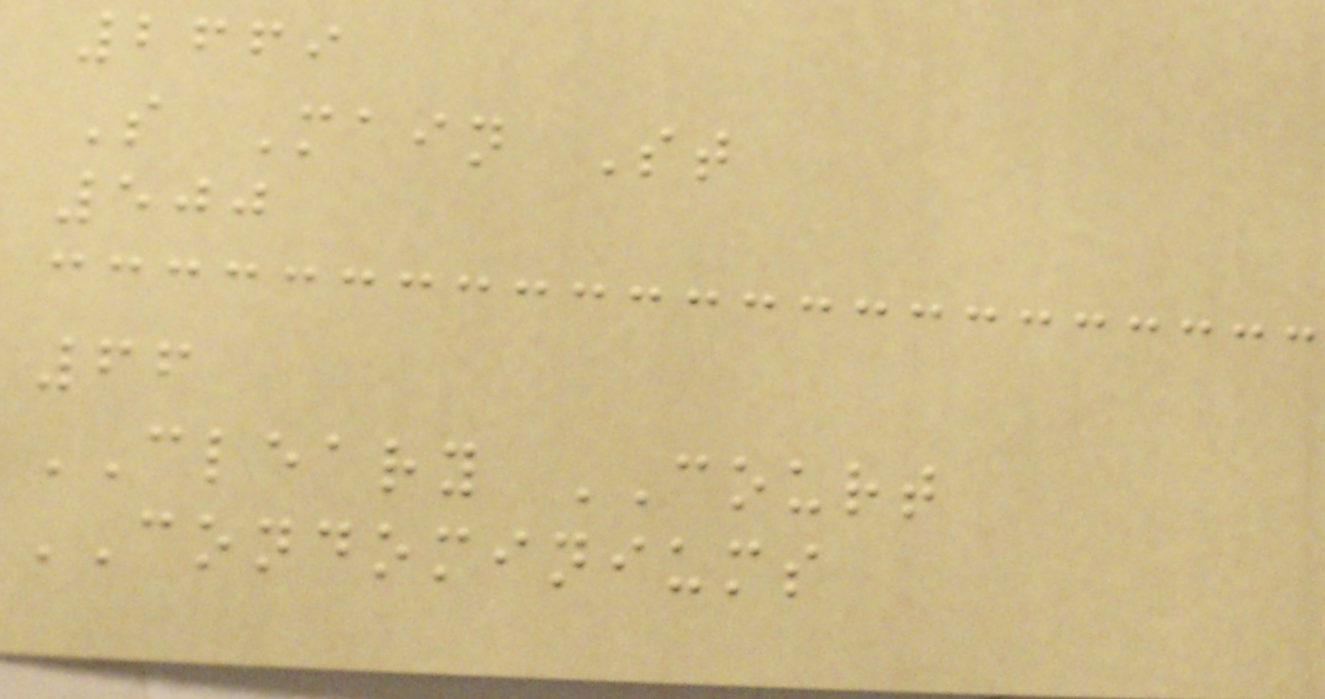2669
S Main St
500
66
CLEARY COURT
CONDOMINIUMS
